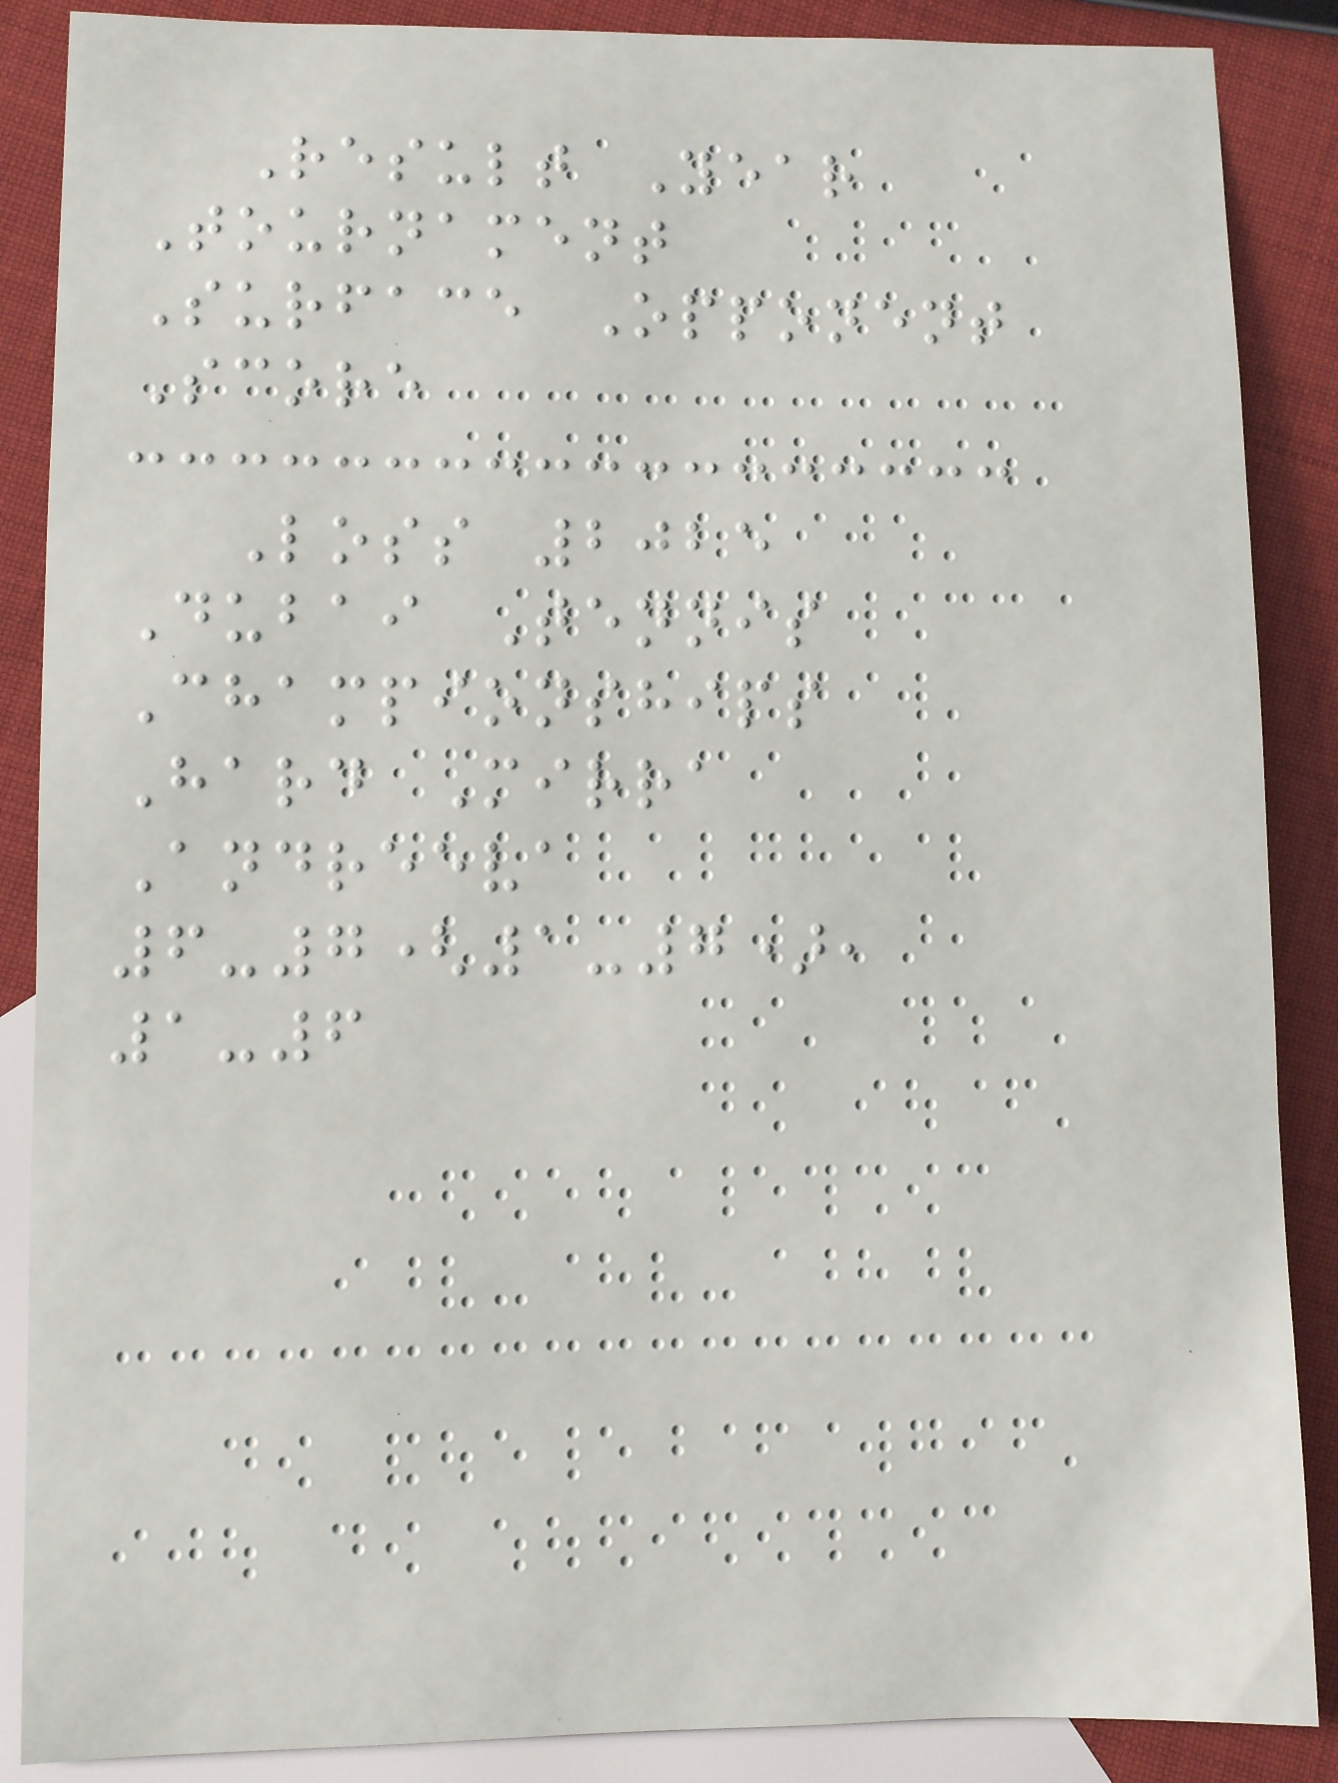Result Year
Tournament
Surface Opponent
Score
Loss 2025
Dubai Tennis
Championships
Hard Mirra
Andreeva
6-7(1-7),
1-6
